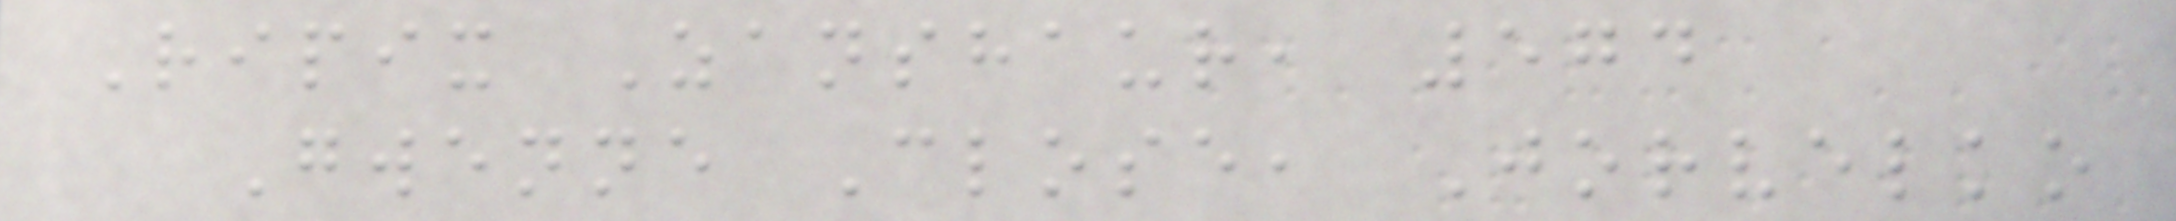Ripix Zanshaur, 574
Gwenne Close, Jorvelko
